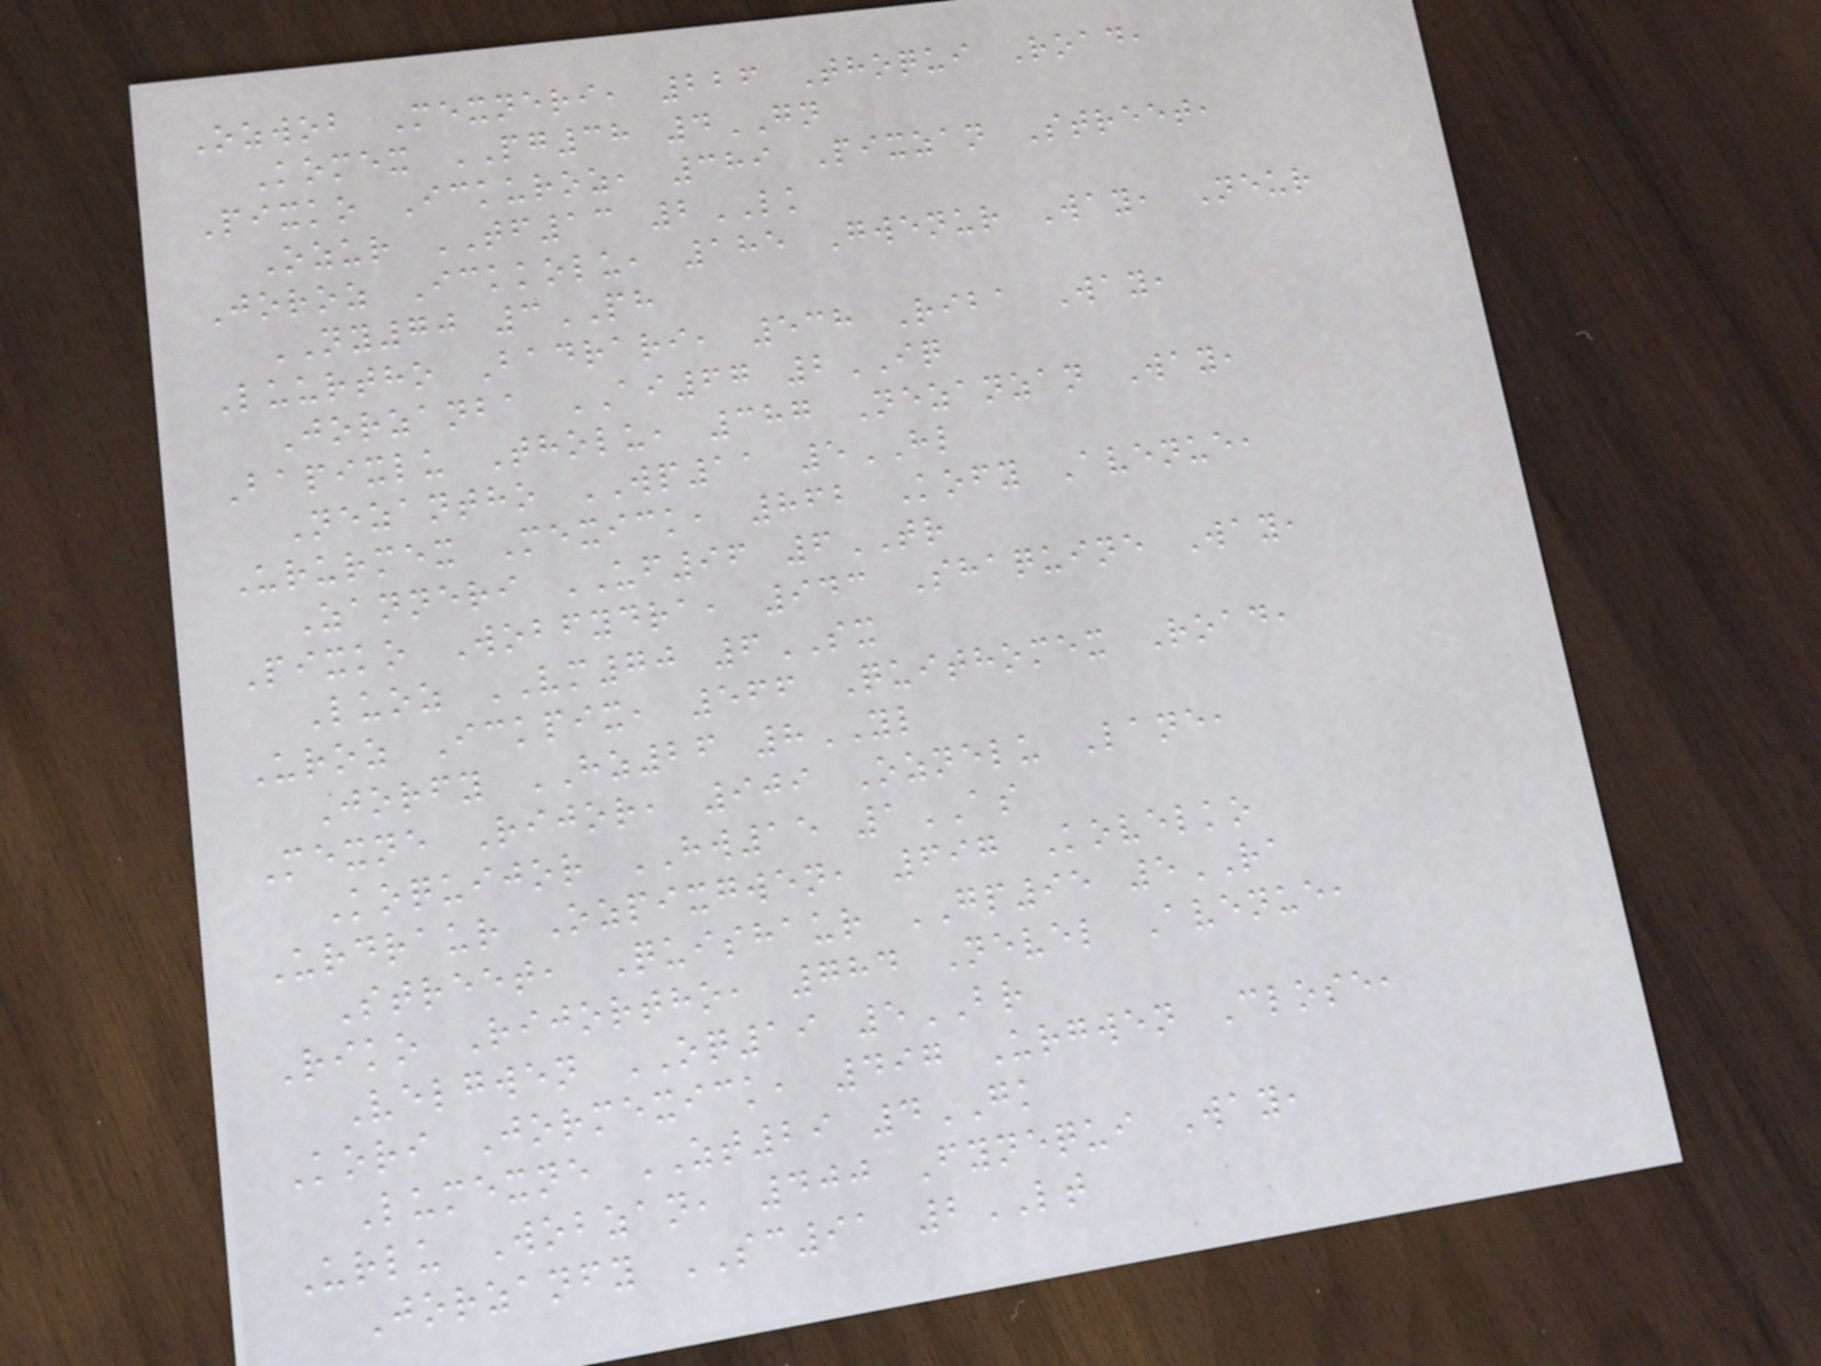Ozwob Mexneri, 226 Thoqui Road,
Komex PG38 4GN
Pixko Ickuroz, 389 Pixzan Street,
Ozur TF13 2LK
Joroz Ickkolu, 185 Gwenur Way, Neur
NY70 3PH
Luurtho Badrari, 538 Riba Way,
Jorzanba AI67 2IQ
Bapixlu Tholu, 387 Nezanzan Way,
Nezantho WP11 5HL
Ururmex Mexick, 862 Kofy Avenue,
Zanneri UF96 6TR
Pixko Wobfydra, 943 Shaquine Way,
Luoz VM70 6SX
Uroz Ickpix, 566 Quithomex Road,
Jorfy HZ26 8YL
Mexne Rijor, 909 Oznelu Lane,
Koquijor HW15 1AS
Urdraur Ozpixgwen, 697 Kovelko
Street, Quishaur GP95 5RA
Riko Rijortho, 784 Nevel Avenue,
Velgwen OQ19 5BR
Kori Jormexick, 497 Urgwen Close,
Lumexne ZT29 4GK
Urlu Wobzan, 400 Fynequi Way,
Jorzanfy SC91 2LT
